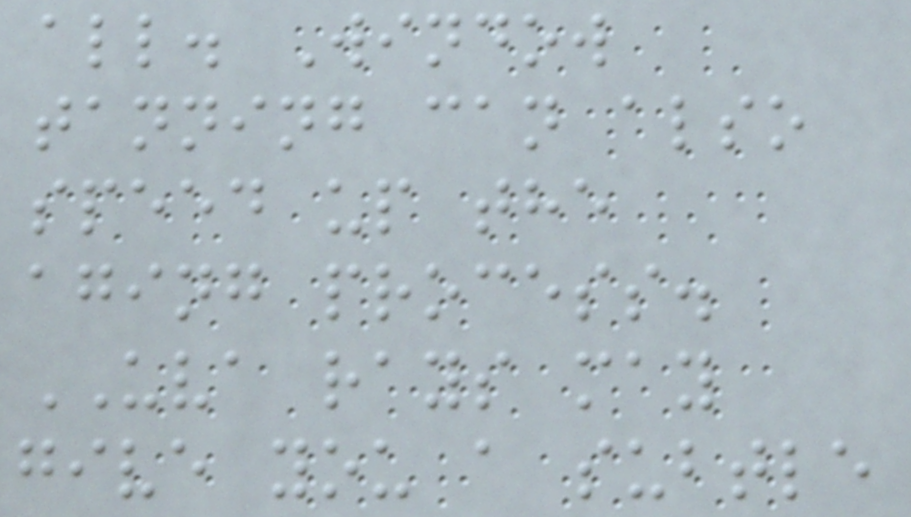all. Window
tanning can also
speed up the
aging process.
UVA rays may
give you a subtle
